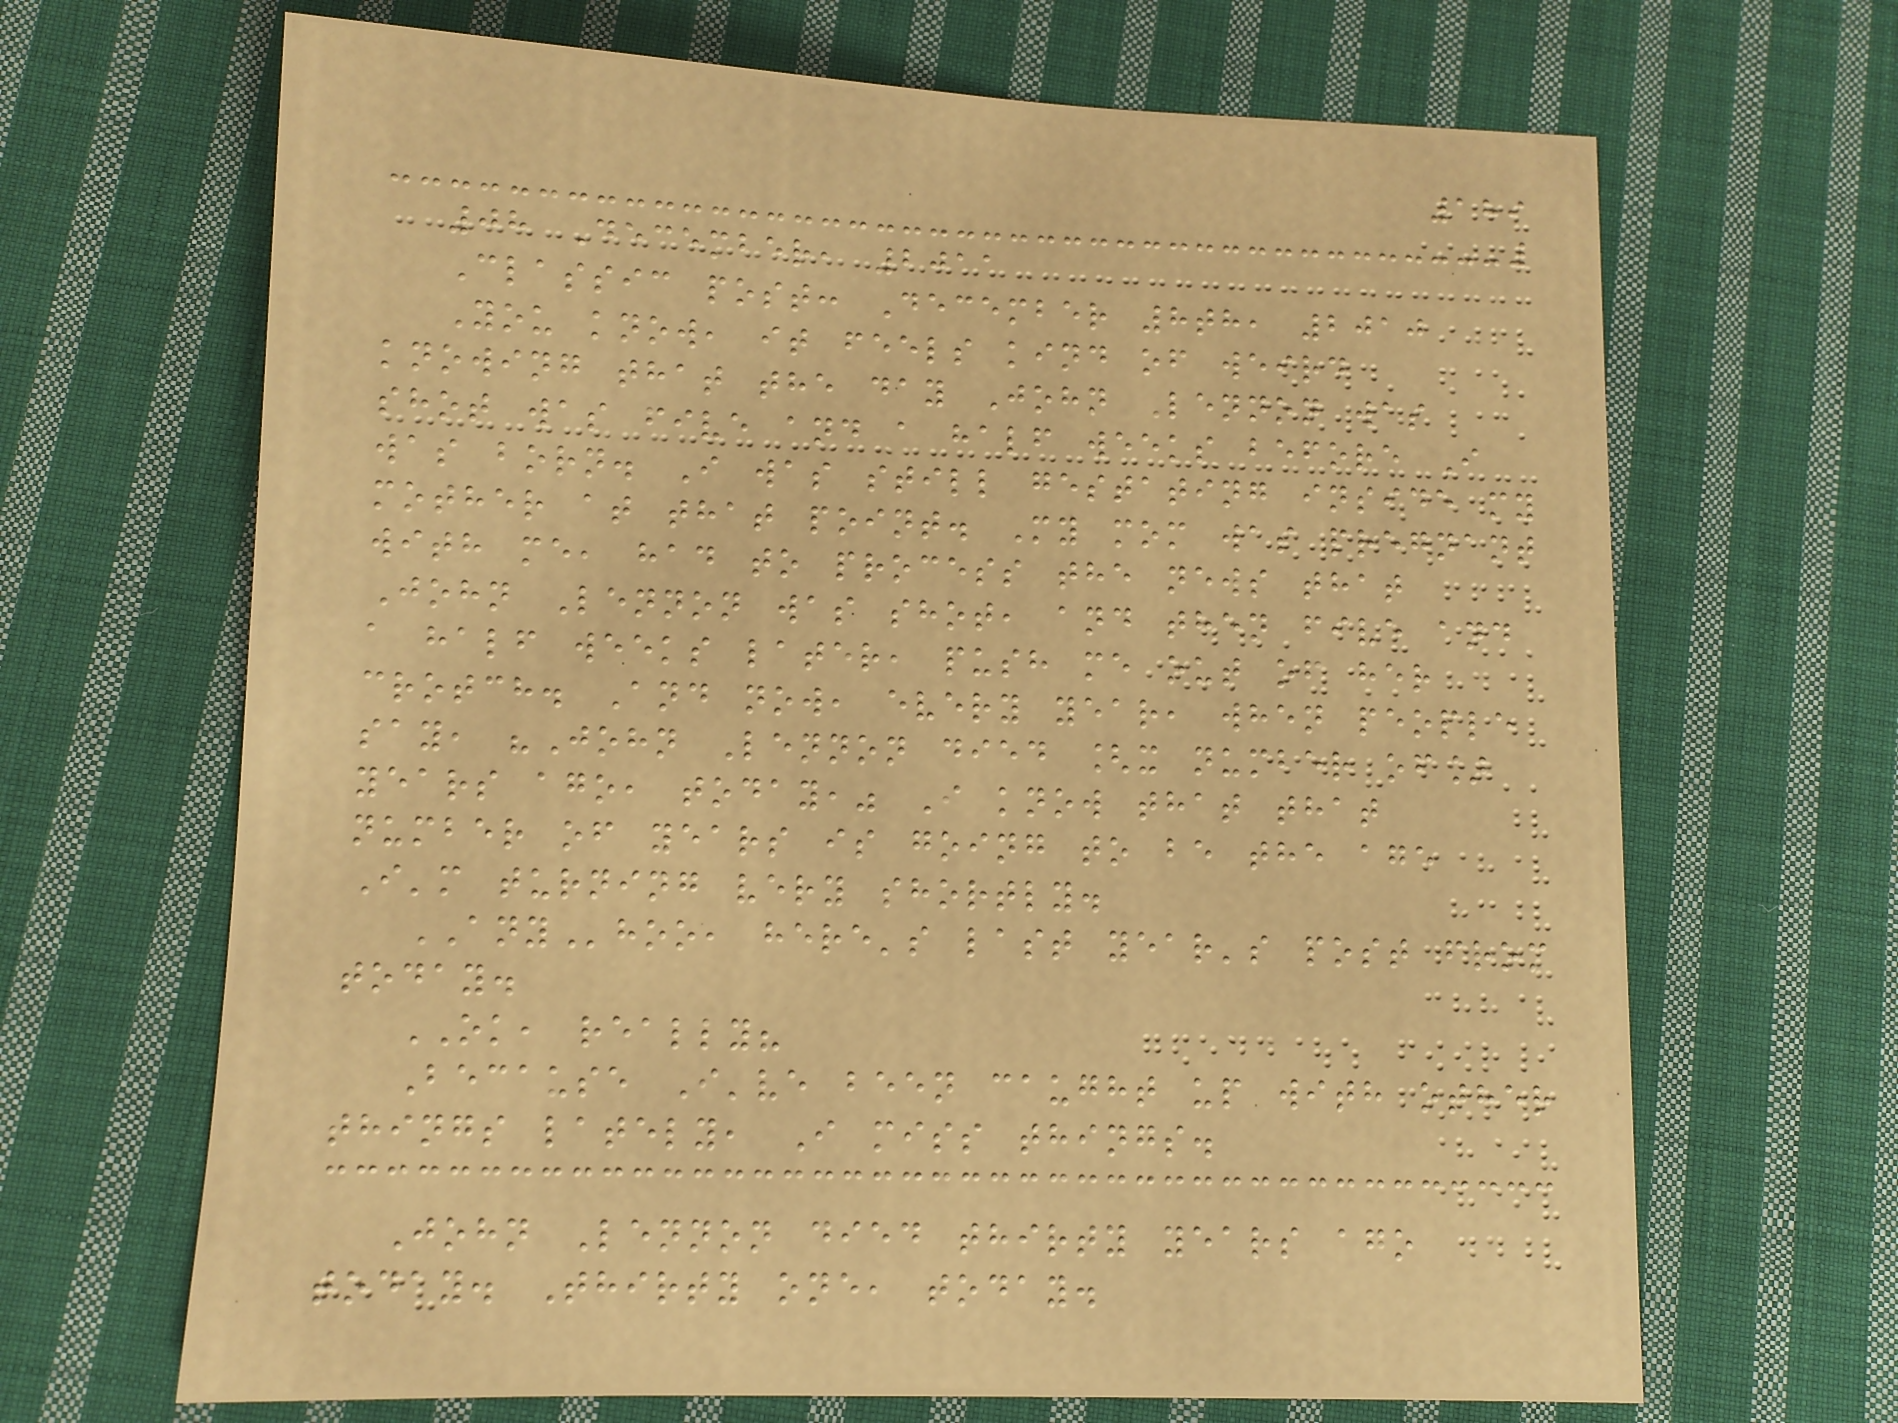189
08 December, 2011
Classic post: December 8th, 2010
You know, it feels kind of weird
knowing that the day John Lennon was
shot was five and a half weeks before I
was born. I was still gestating inside my
mother at that point. My mom was pregnant
with me, had to process the news that
John Lennon was shot, and then five and
a half weeks later, push me out of her
crotch. And now, every year, when people
say, "John Lennon died [x number of]
years ago, today," I know that that
number of years is going to be the age
I'm turning very shortly.
ANYhoo, here's last year's post from
today.
OK, really?
Because I've been caught up with other
things lately, I miss things.
John Lennon died thirty years ago
today. Thirty one, today.
